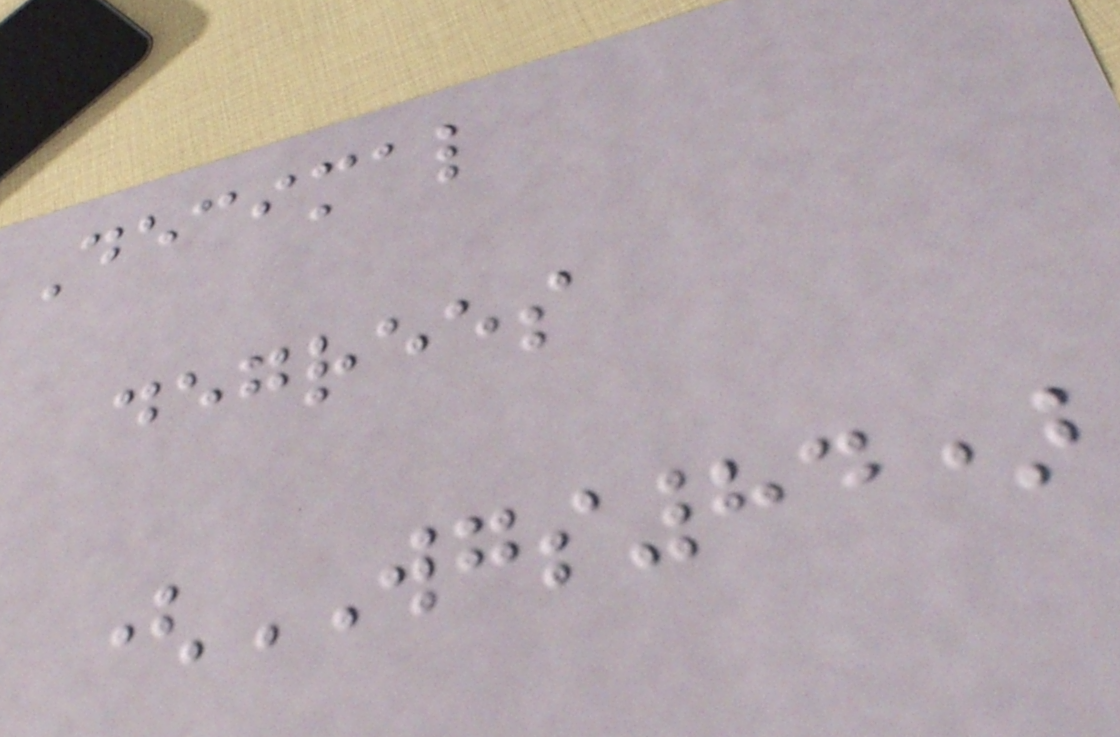Decimal
degrees
(WGS84)
